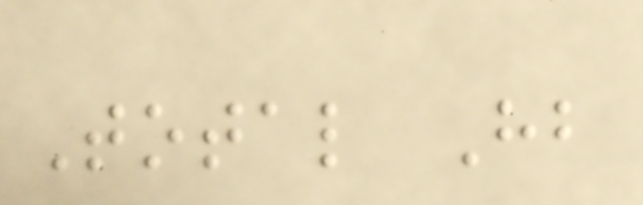Total Hb
